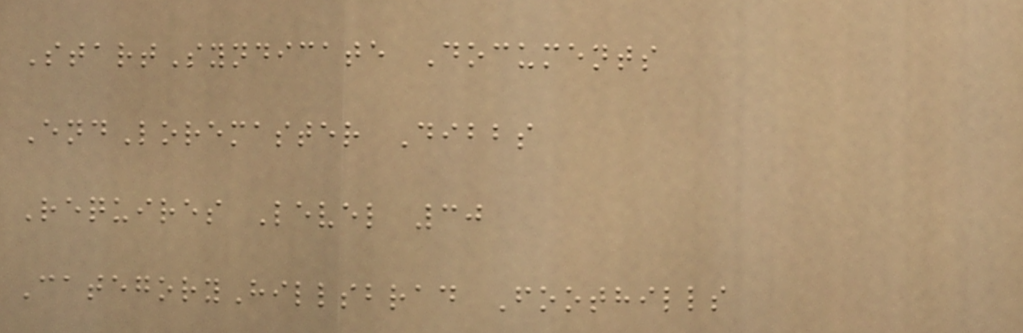StartSyndicate Documents
EndLoremaster Dibbs
Requires Level 30
CategoryHillsbrad Foothills
